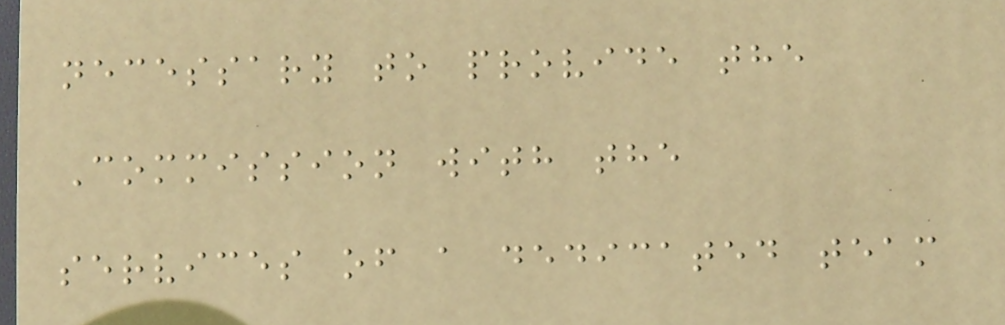necessary to provide the
Commission with the
services of a dedicated team
